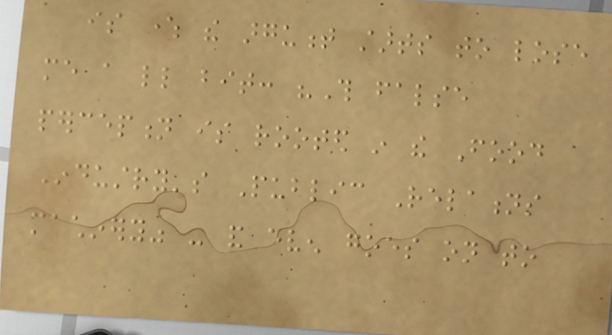is where the argument starts to lose
me a little bit: "This false
perception is rooted in the Food
Industry's Public Relations
machinery" - and even goes on to
